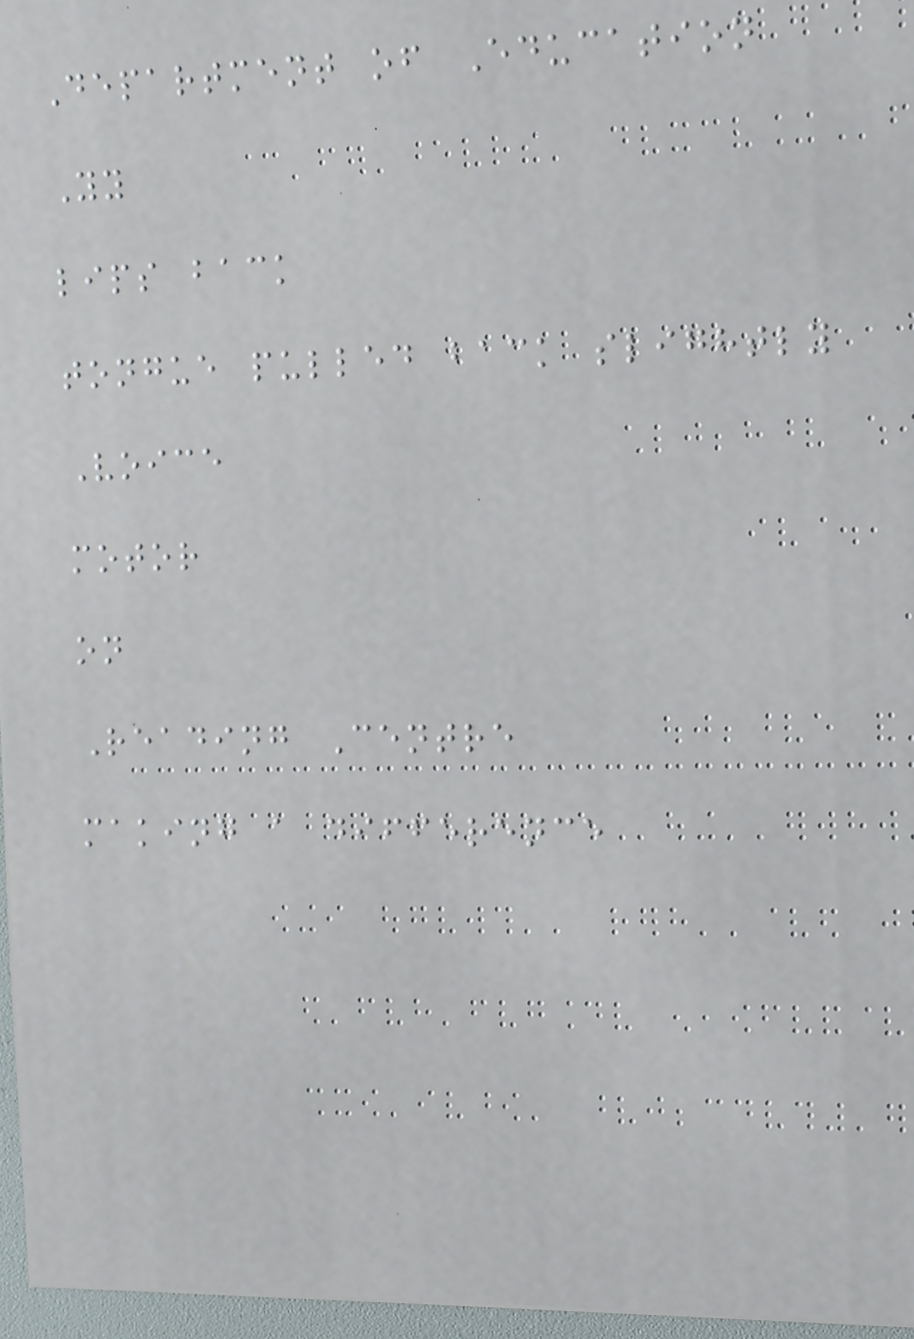Department of Education
Yy
lips back
tongue pulled back slightly
Voice
motor
on
Reading Centre
making a difference
